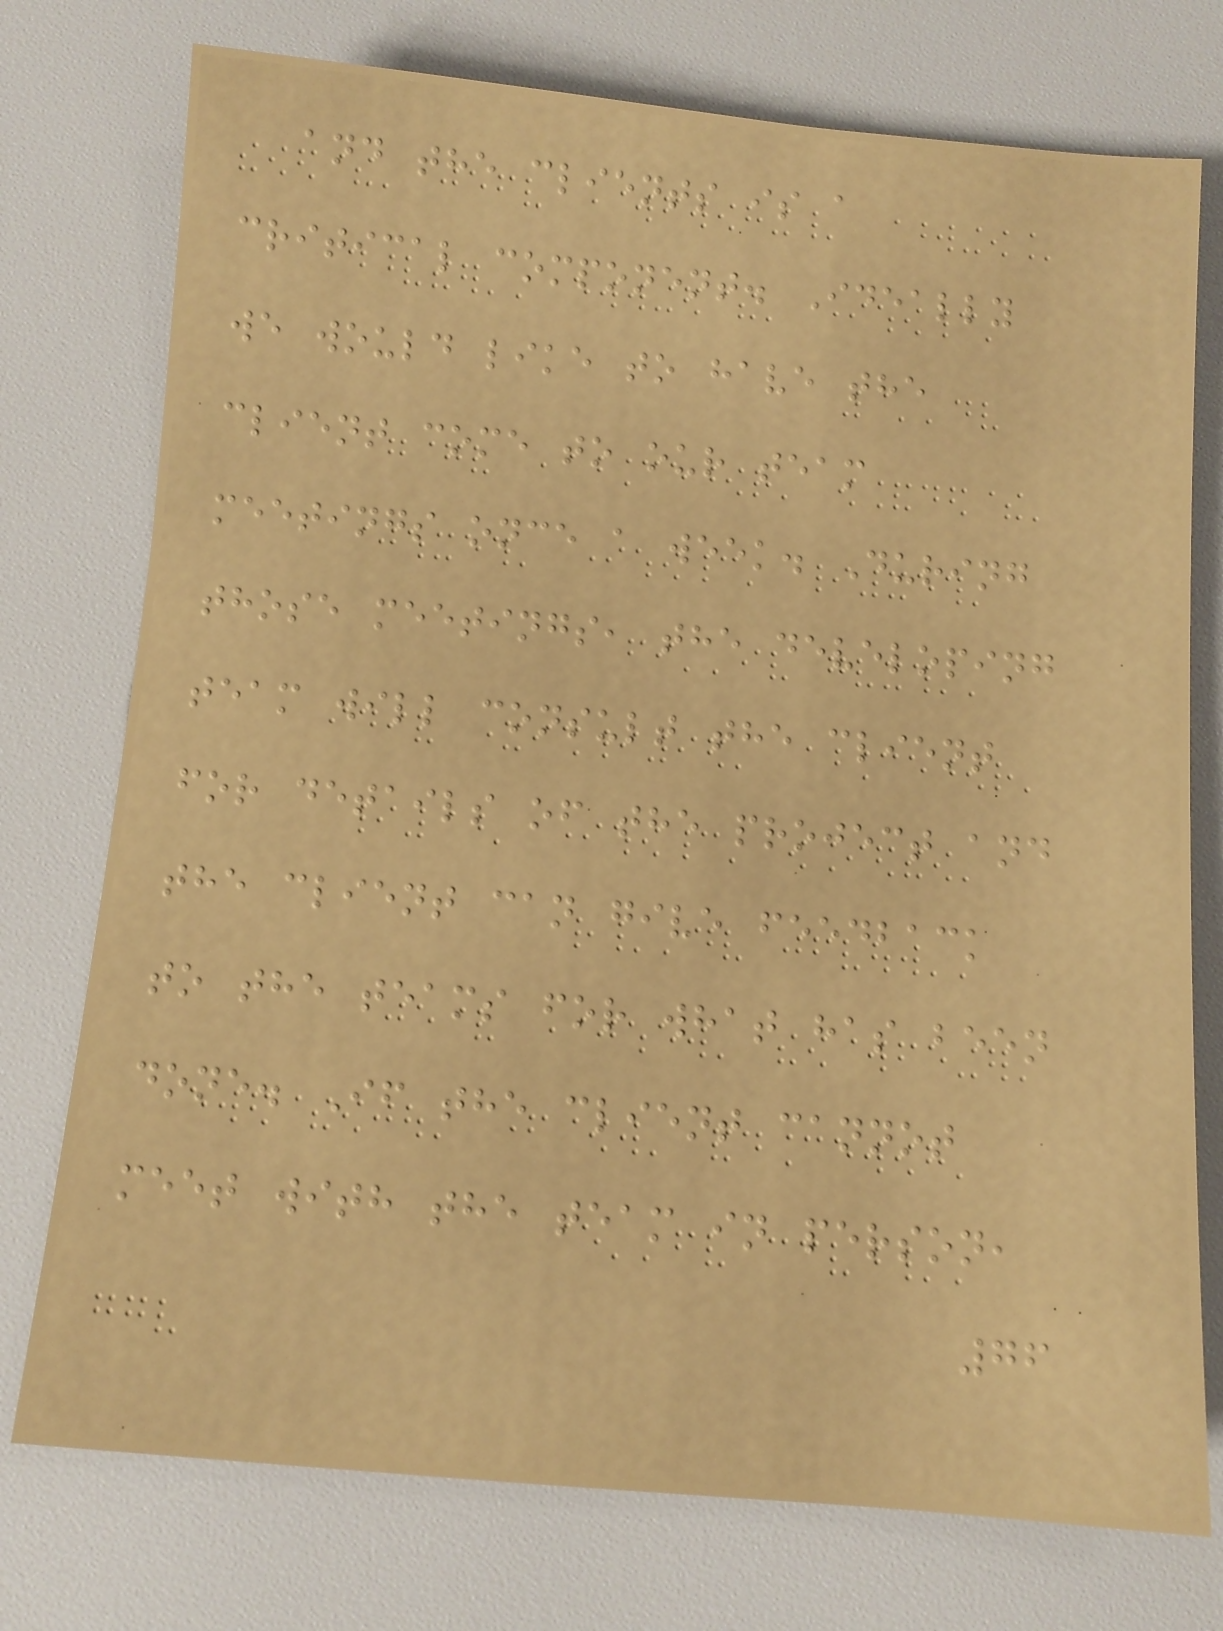and the clients is a
critical component. Ideally
we would like to have the
client come to our team
meetings once a week. During
those meetings, the developing
team will consult the client
for details of the project and
the client can give feedback
to the teams for what has been
done. If the client cannot
meet with the team in person,
76
